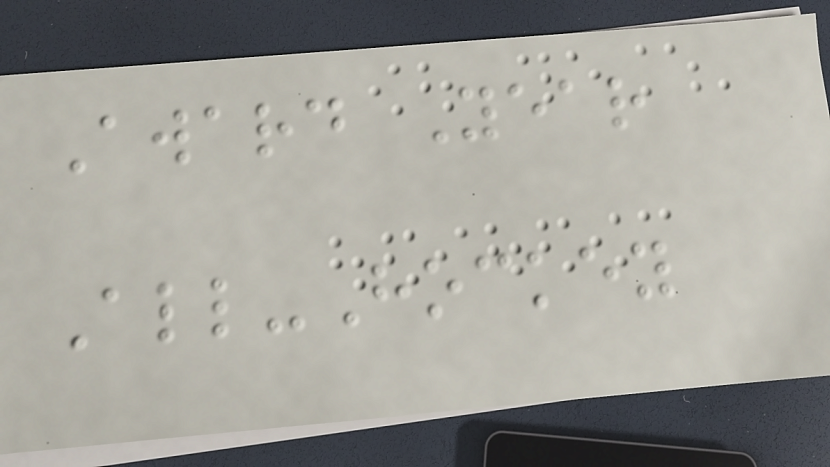Award Year
All-Hockey
